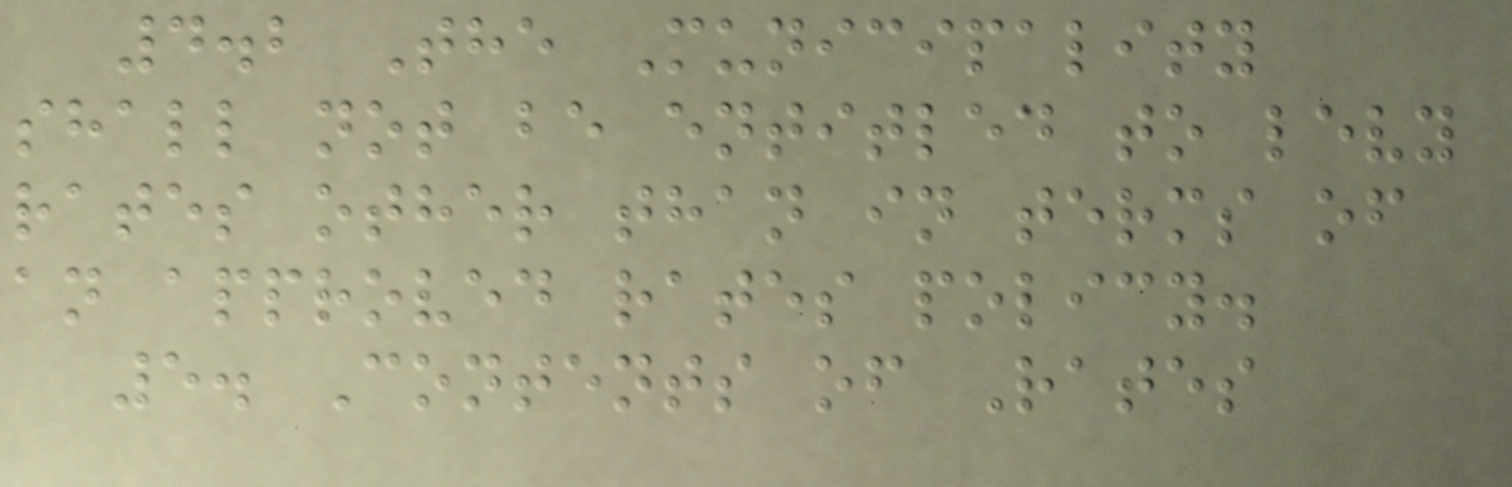4.2 The Municipality
shall not be entitled to levy
rates other than in terms of
an approved rates policy.
5. Contents of Rates
